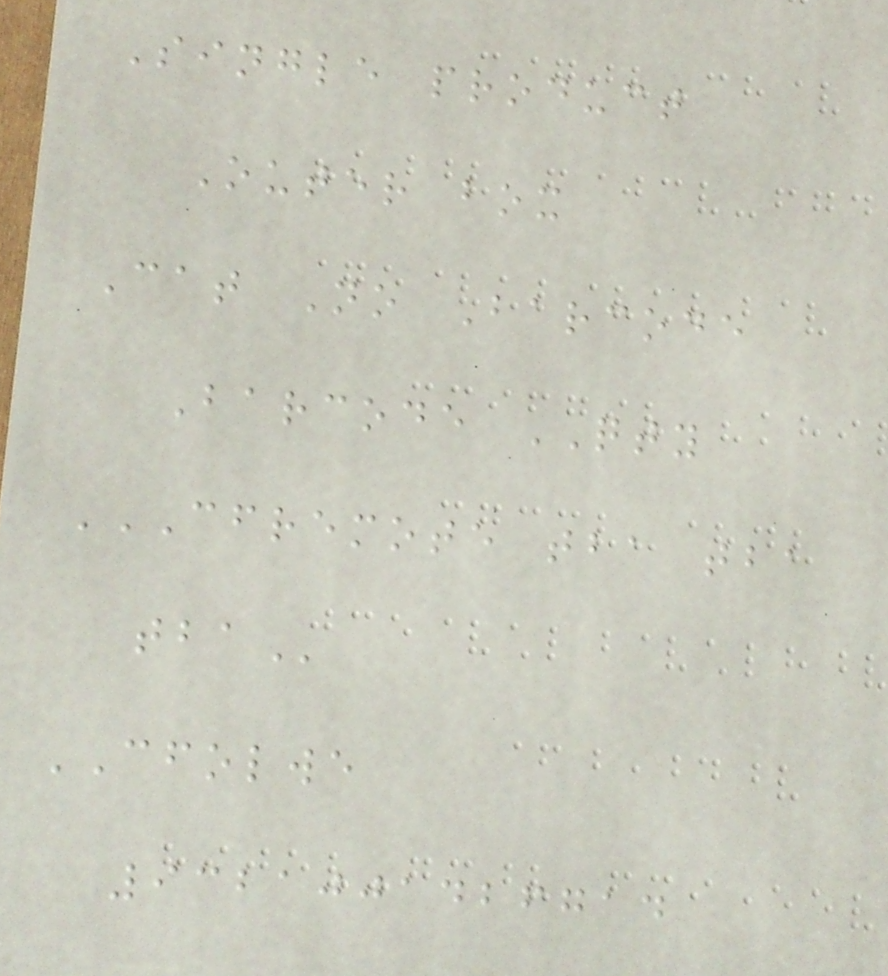Single product
Outer box
Cat No Barcode
Barcode QTY
CFREMOTE TBA TBA
TBA
CFOLWE
9321001426714
